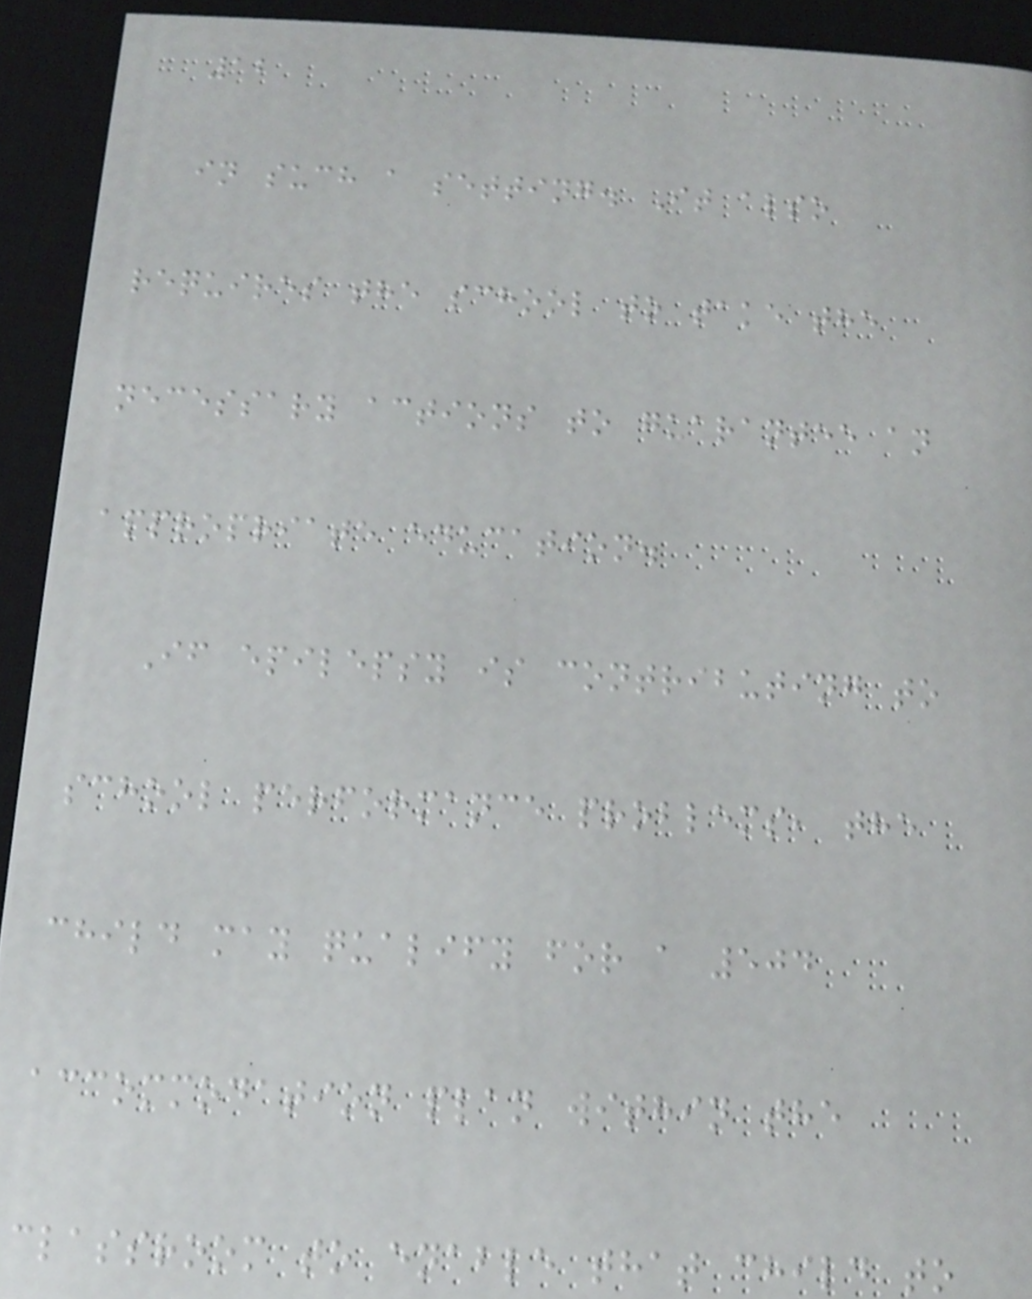12
in such a setting. It also
requires the school to take the
necessary actions to guarantee an
appropriate education.
If epilepsy is contributing to
school performance problems, the
child may qualify for a 504
accommodation plan within the
classroom to enable that child to
